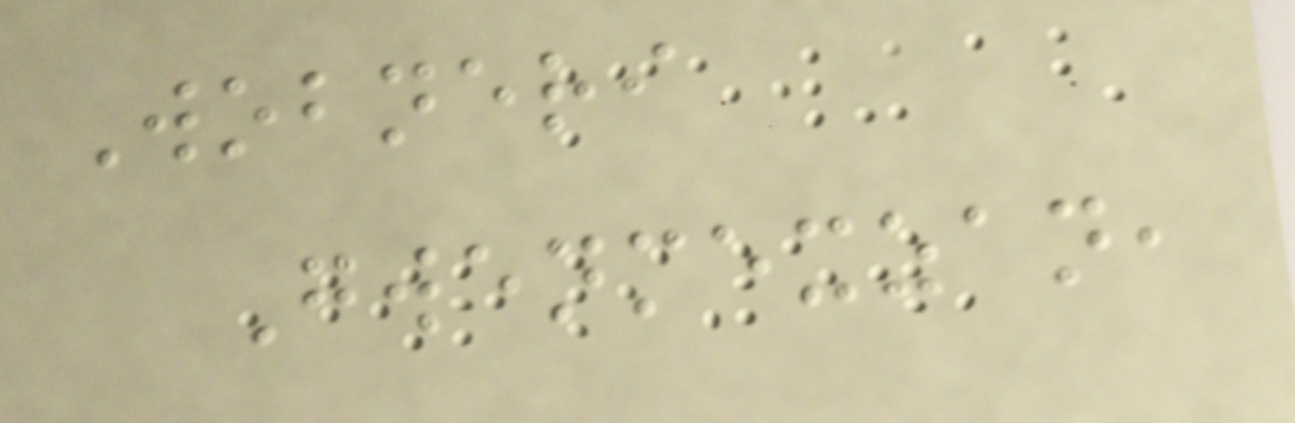Wobneri
Gwenmexzan,
